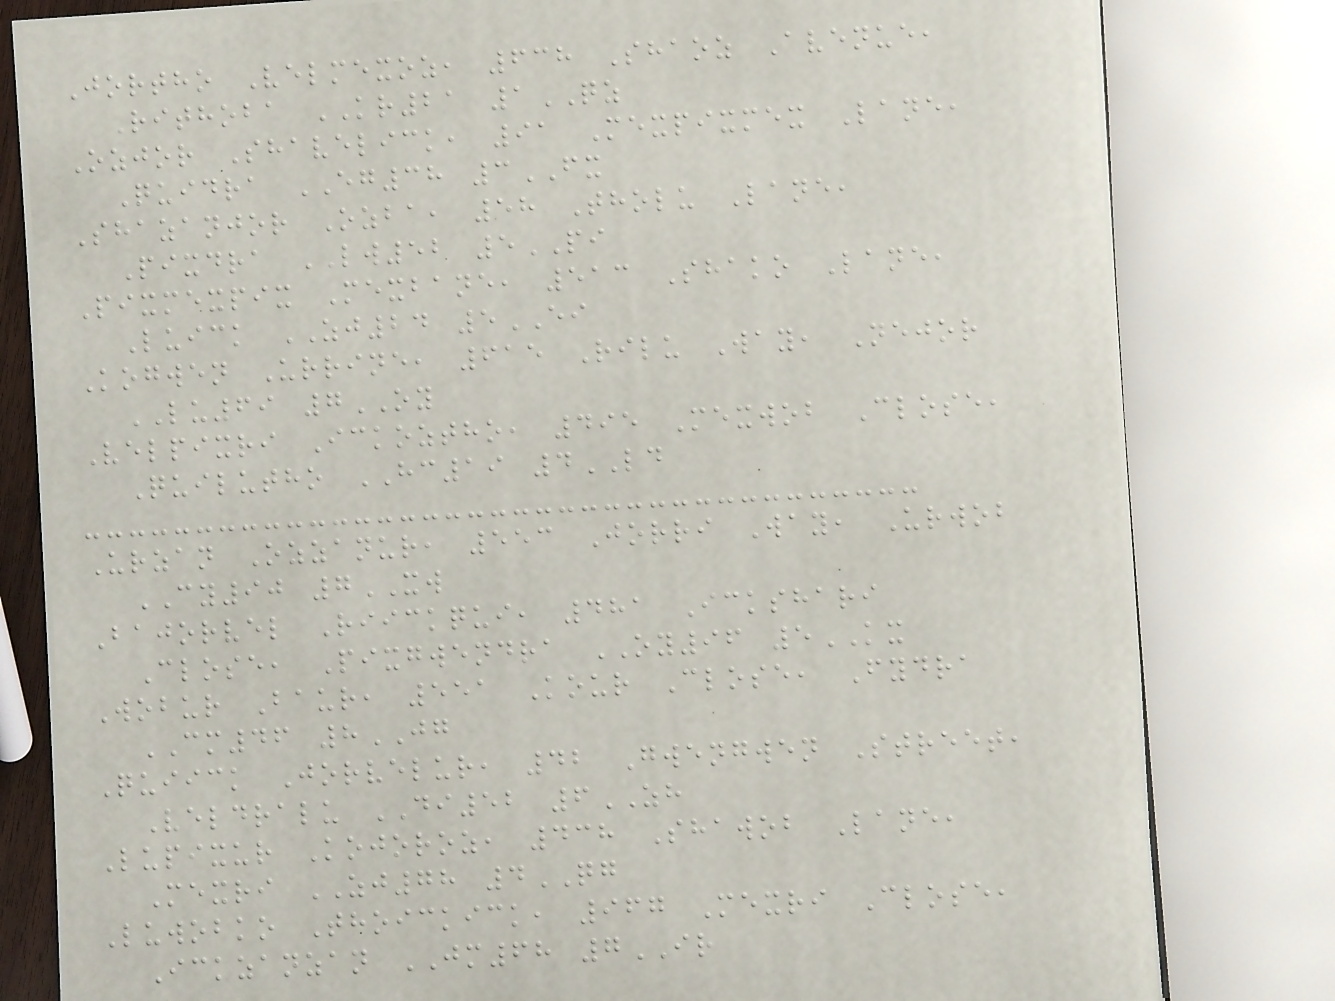Jortho Velmexoz, 638 Shaoz Avenue,
Rithoba KR21 1QZ
Ozjor Shavelick, 91 Mexpixmex Lane,
Quidra EG38 3FX
Shazanjor Ozba, 58 Tholu Lane,
Pixdra LW52 5PI
Pixmexpix Mexbane, 513 Shako Lane,
Luick ZJ24 5EI
Kogwen Urrine, 615 Rilu Way, Nejor
LU69 7OY
Velpixri Ickoztho, 495 Mexwob Close,
Quilutho HC19 4LD
Urzan Ozzanur, 553 Jorri Way, Urwob
CY90 7XW
Bajorvel Riickqui, 481 Ickshari
Close, Pixgwendra OY96 5KX
Wobur Baur, 551 Kour Close, Fydra
CM46 8JG
Quiick Jorvelur, 42 Gwengwen Street,
Veldralu DI52 6ZH
Lupixur Kojoroz, 438 Shawob Lane,
Mexri ZJ78 4QG
Luwobko Thoickick, 967 Mexri Close,
Ickzanzan JM68 7IR
